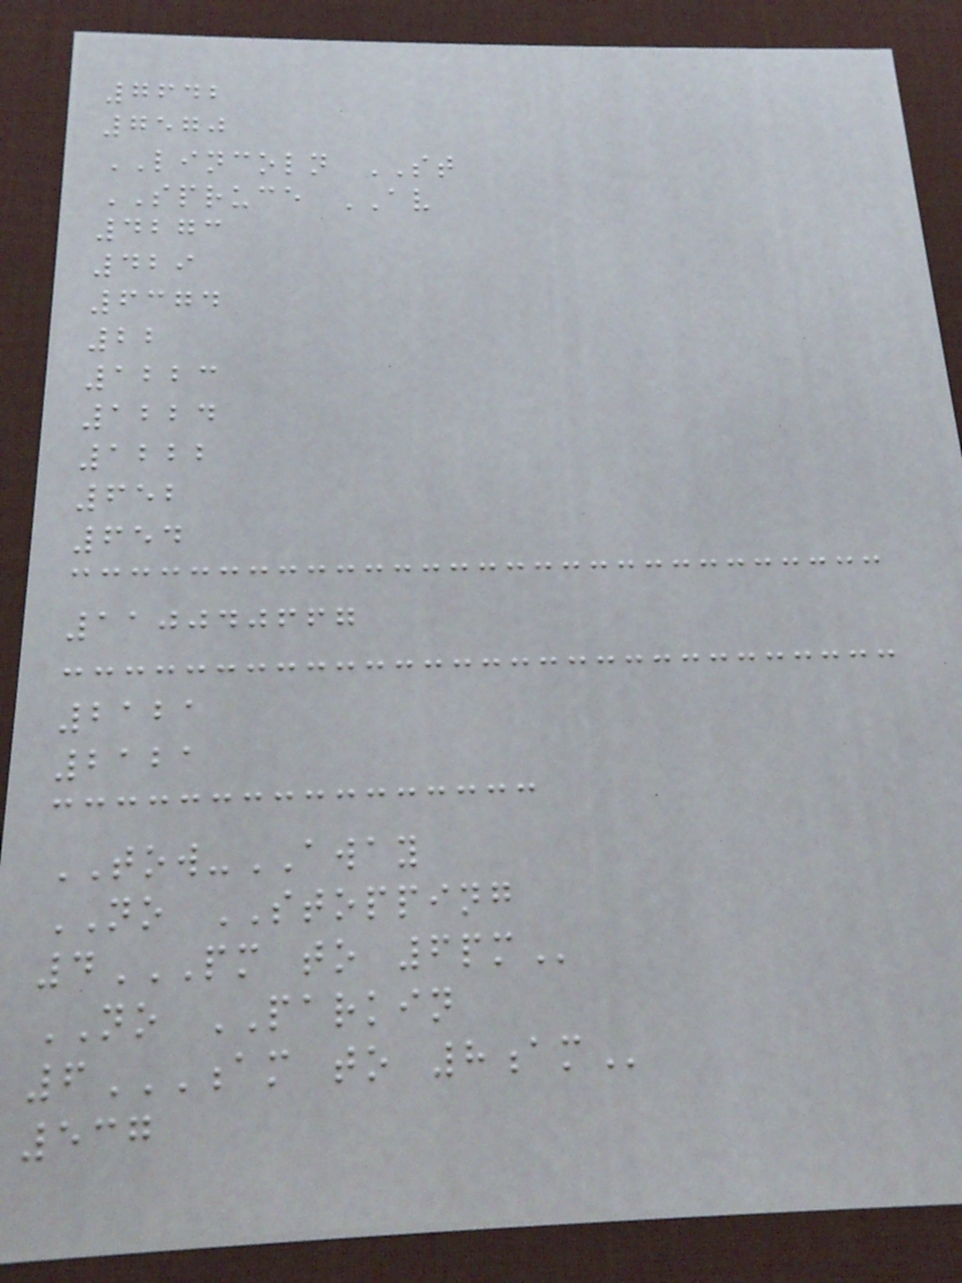7642
7570
LINCOLN ST
SPRUCE AV
4273
429
6374
22
1223
1224
1222
652
654
110040667
2121
2121
TOW-AWAY
NO STOPPING
4PM TO 6PM
NO PARKIN
6AM TO 8AM
537
